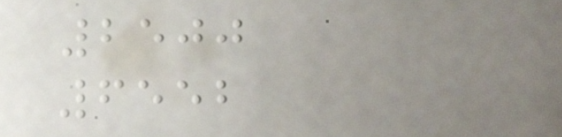2500
6552
